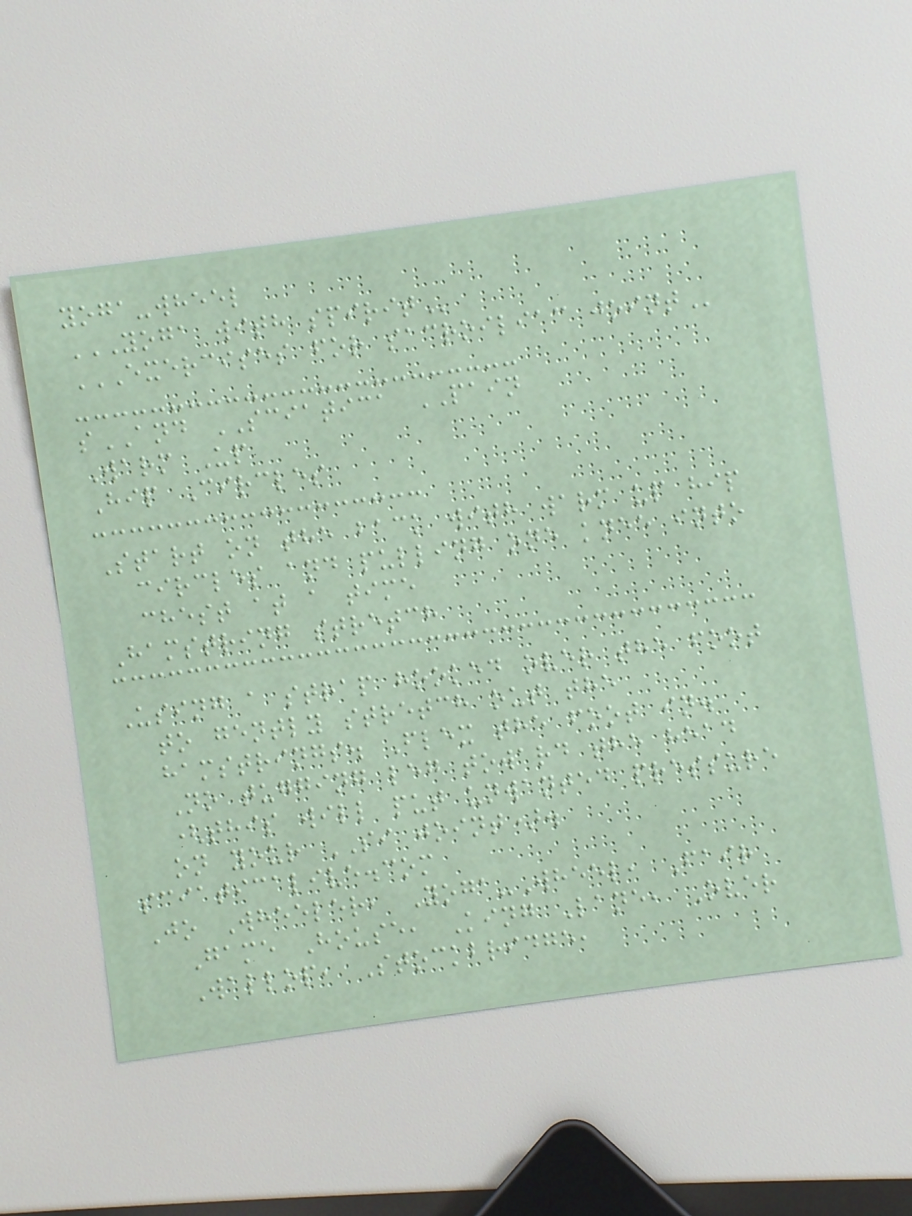yoga-wheel
YOGA WITH SPIRIT
EXERCISES FOR SACROILIAC JOINT
sAND SCIATICA PAIN
Warm Up
Hip Circles
Start on the back with warm up hip
circles and pulling one knee into
chest at a time
Hamstring stretch
Using a strap hooked over the foot
to gently stretch out the
hamstrings. Flex the foot in.
No tugging leg toward the head
(this will put unwanted pressure
on your SI joint).
sciaticalive.com
Jo Wheeler, Yoga-Wheel, Fair
Game House, King Lane, Over
Wallop, Stockbridge,
